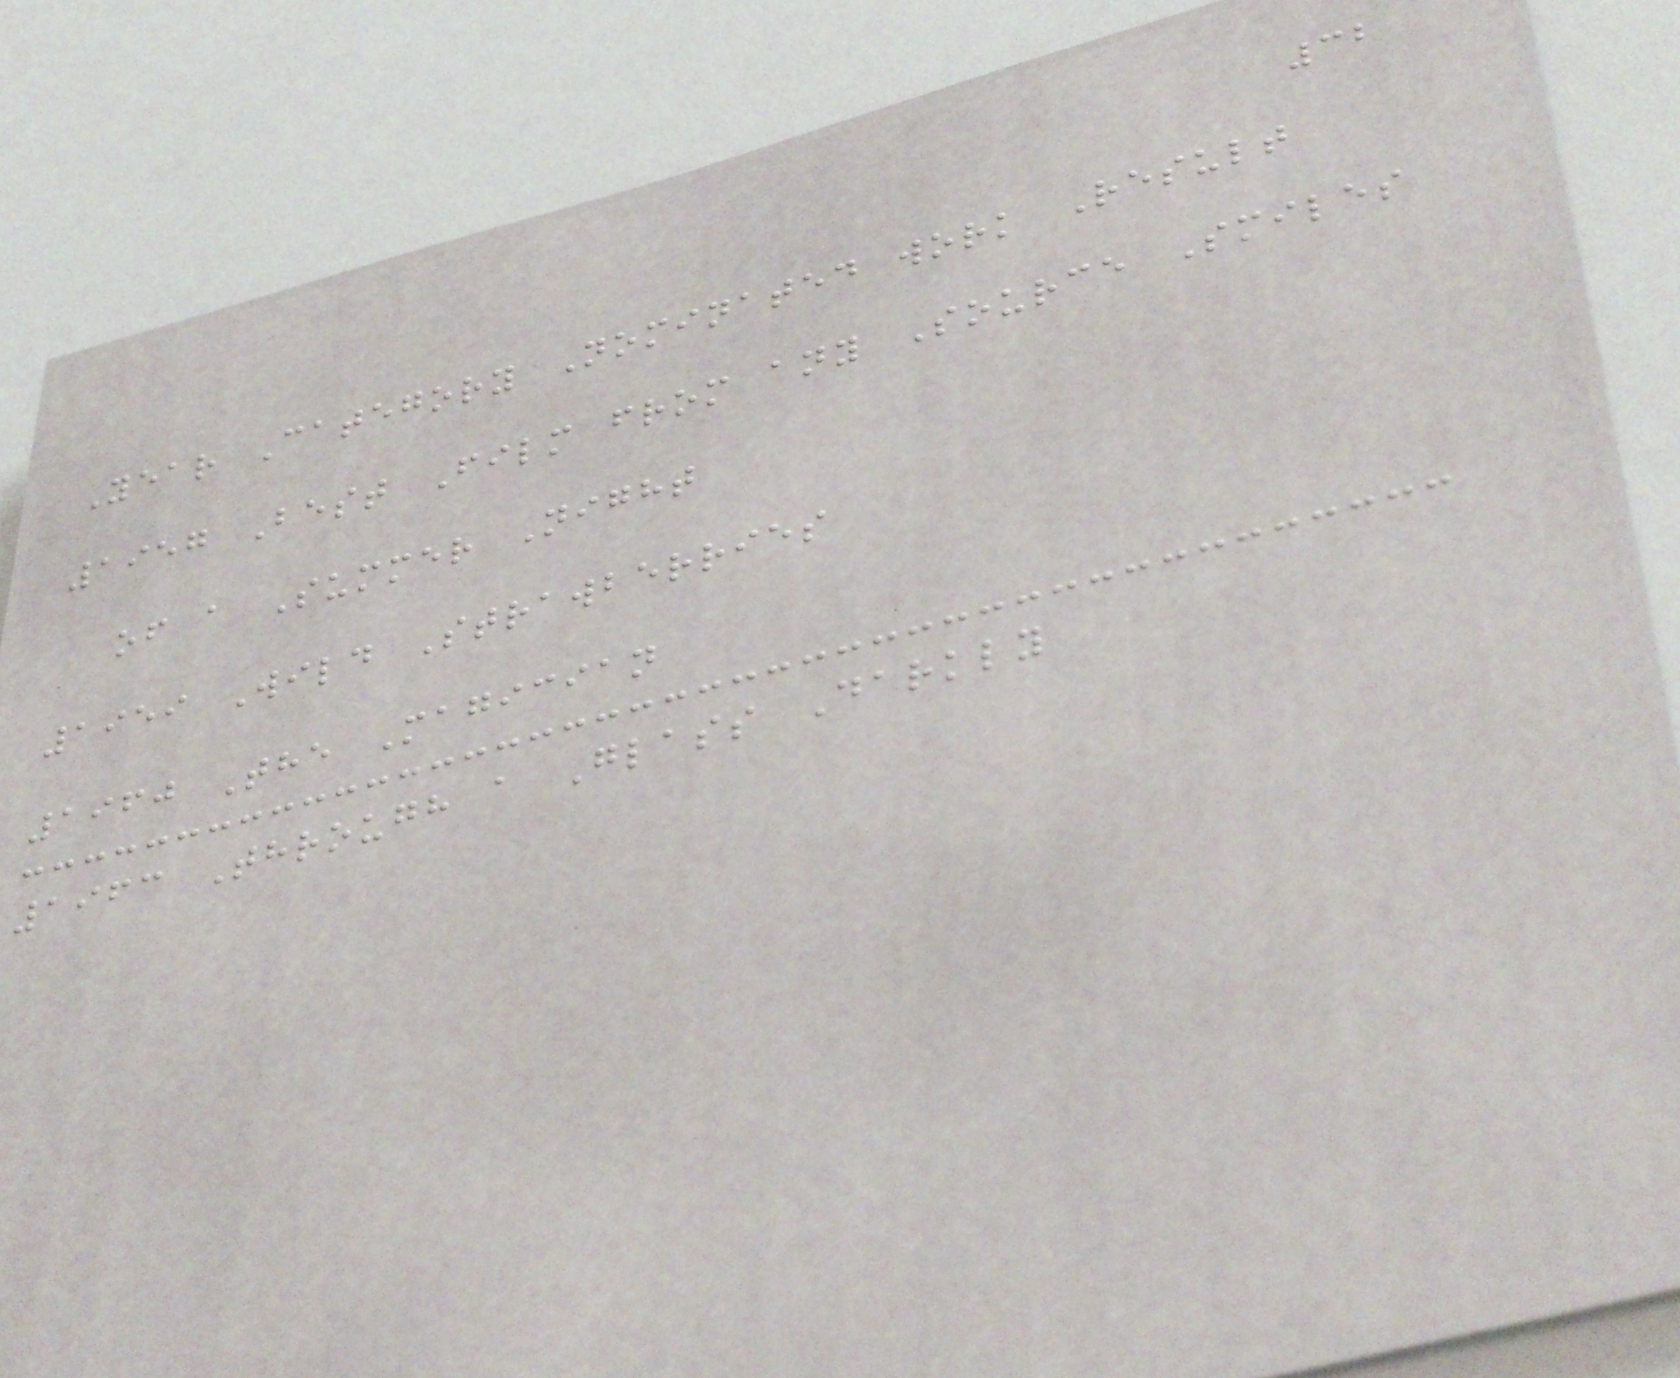32
Year Category Nominated work Result
1957 Best Film from any Source Smiles
of a Summer Night
1959 Wild Strawberries
1960 The Magician
1963 Through a Glass Darkly
